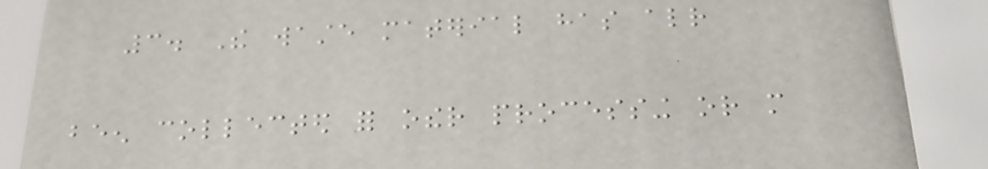3. The waste material has already
been collected for other processing or more
